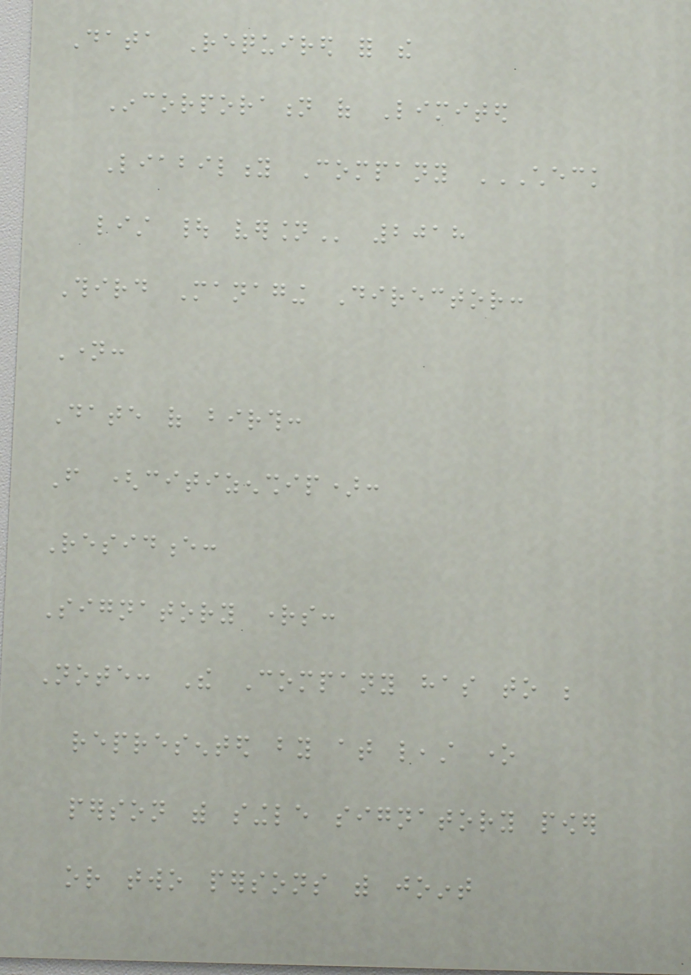Data Required for the
Incorporation of Limited
Liability Company CHECK
LIST | VERSION 2018
Third Managing Director:
Name:
Date of birth:
From (citizenship):
Residence:
Signatory rights:
Note: The Company has to be
represented by at least one
person with single signatory power
or two persons with joint
